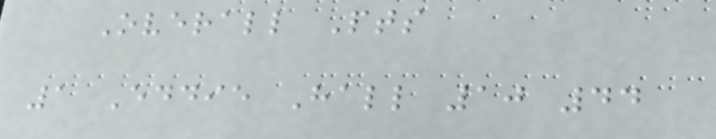Overall Pts
1 Eddie Hall 10 44
